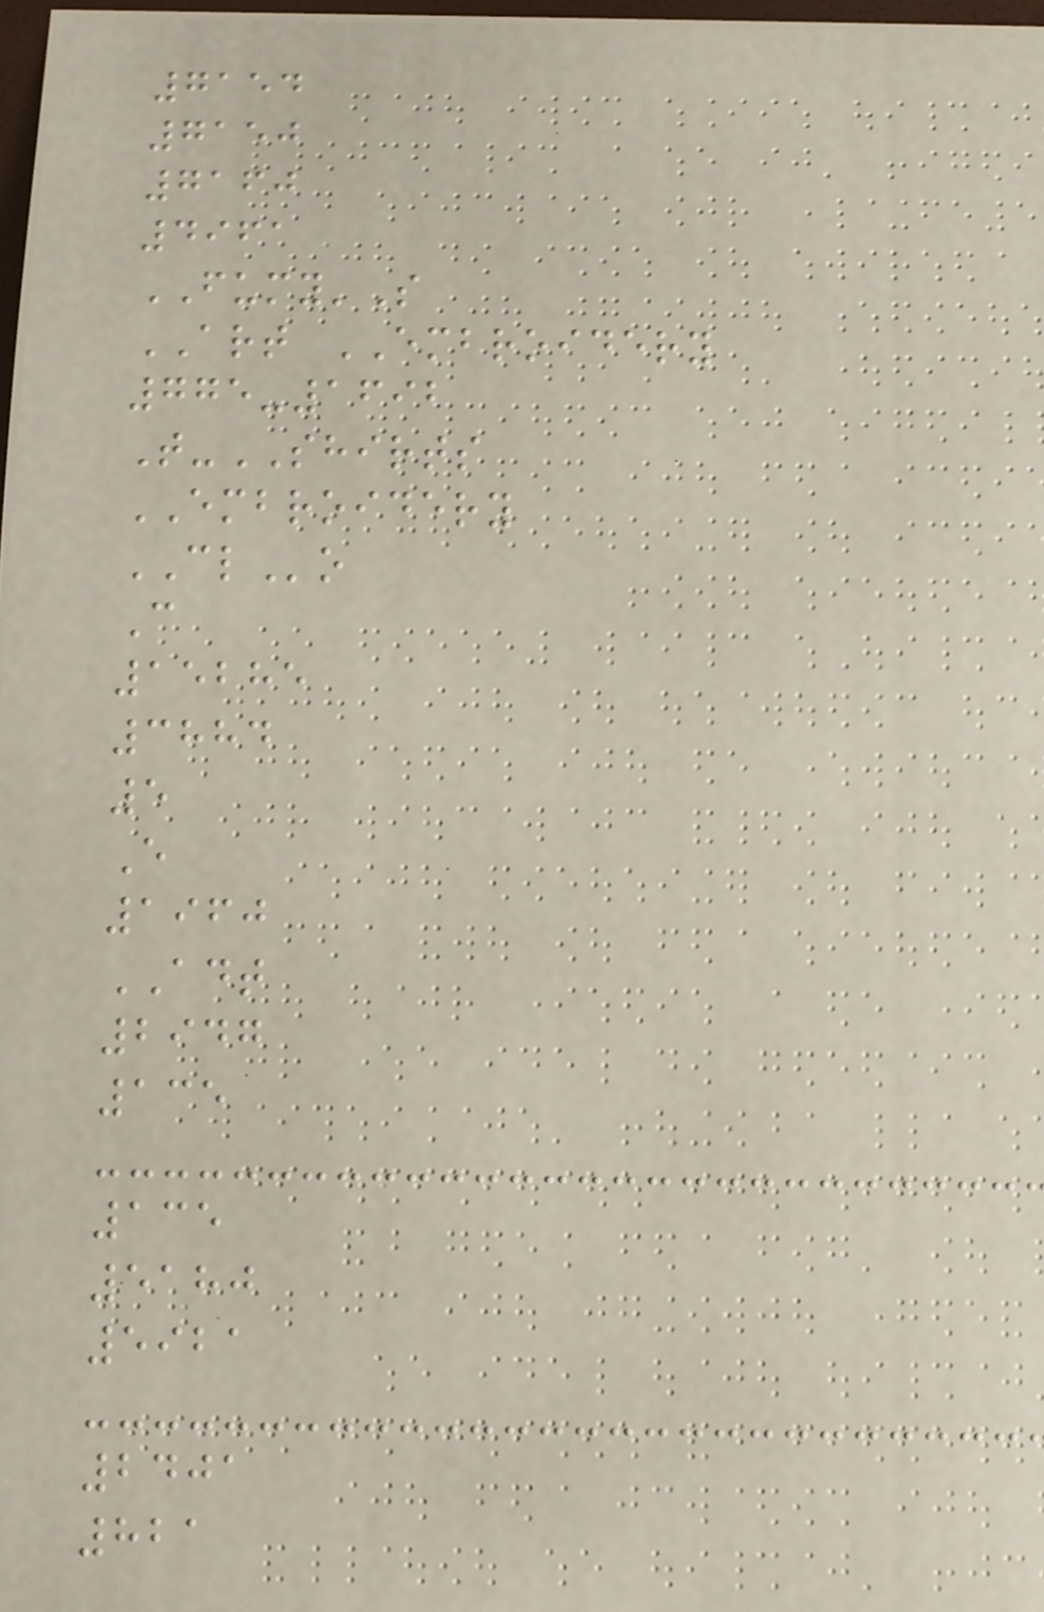7154
7150
7160
4961
FUMY'S
ART EMBROIDERY
775-1692
T-SHIRTS
EMBROIDERY
CLo
C
15285
3884
5
E
1960
ADT
2947
135
135
5180
5921
2401
821
